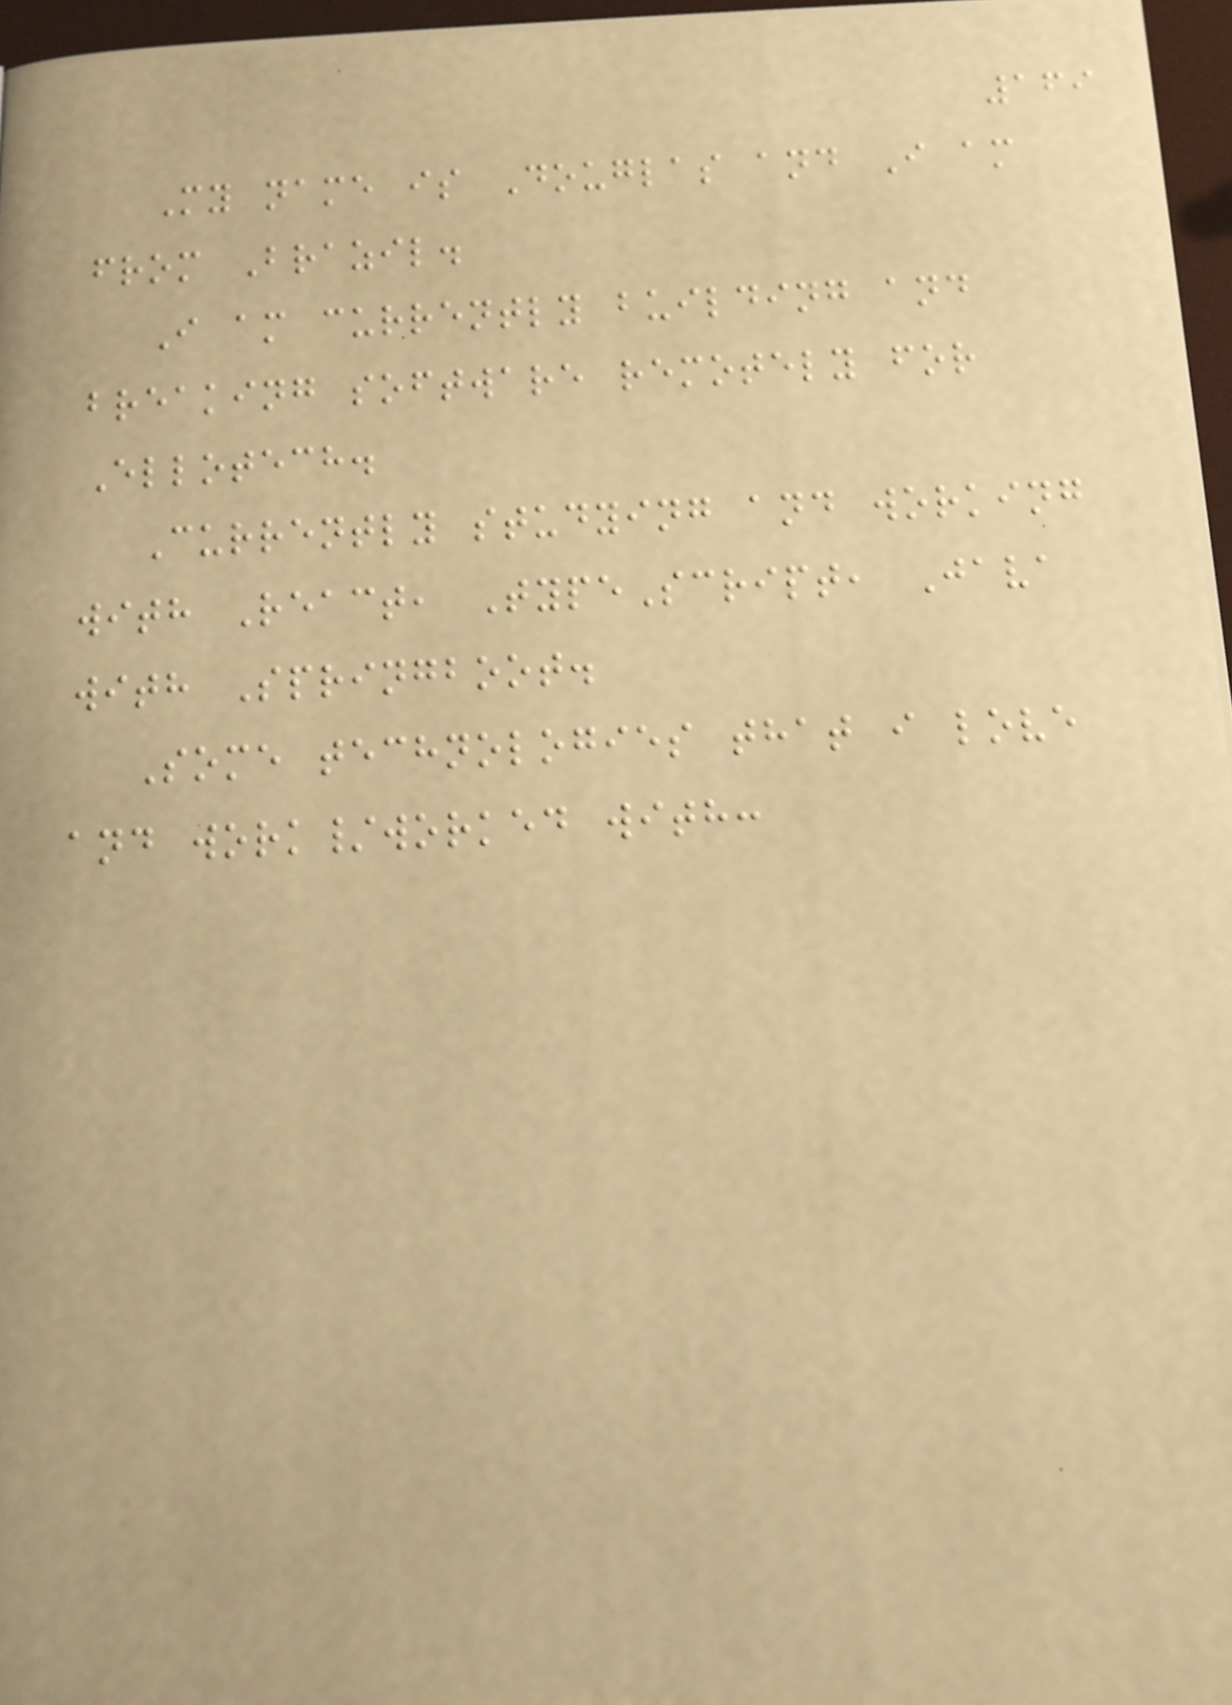169
My name is Douglas and I am
from Brazil.
I am currently building and
breaking software remotely for
Ellotech.
Currently studying and working
with React, TypeScript, Java
with Springboot.
Some technologies that i love
and work/worked with:
